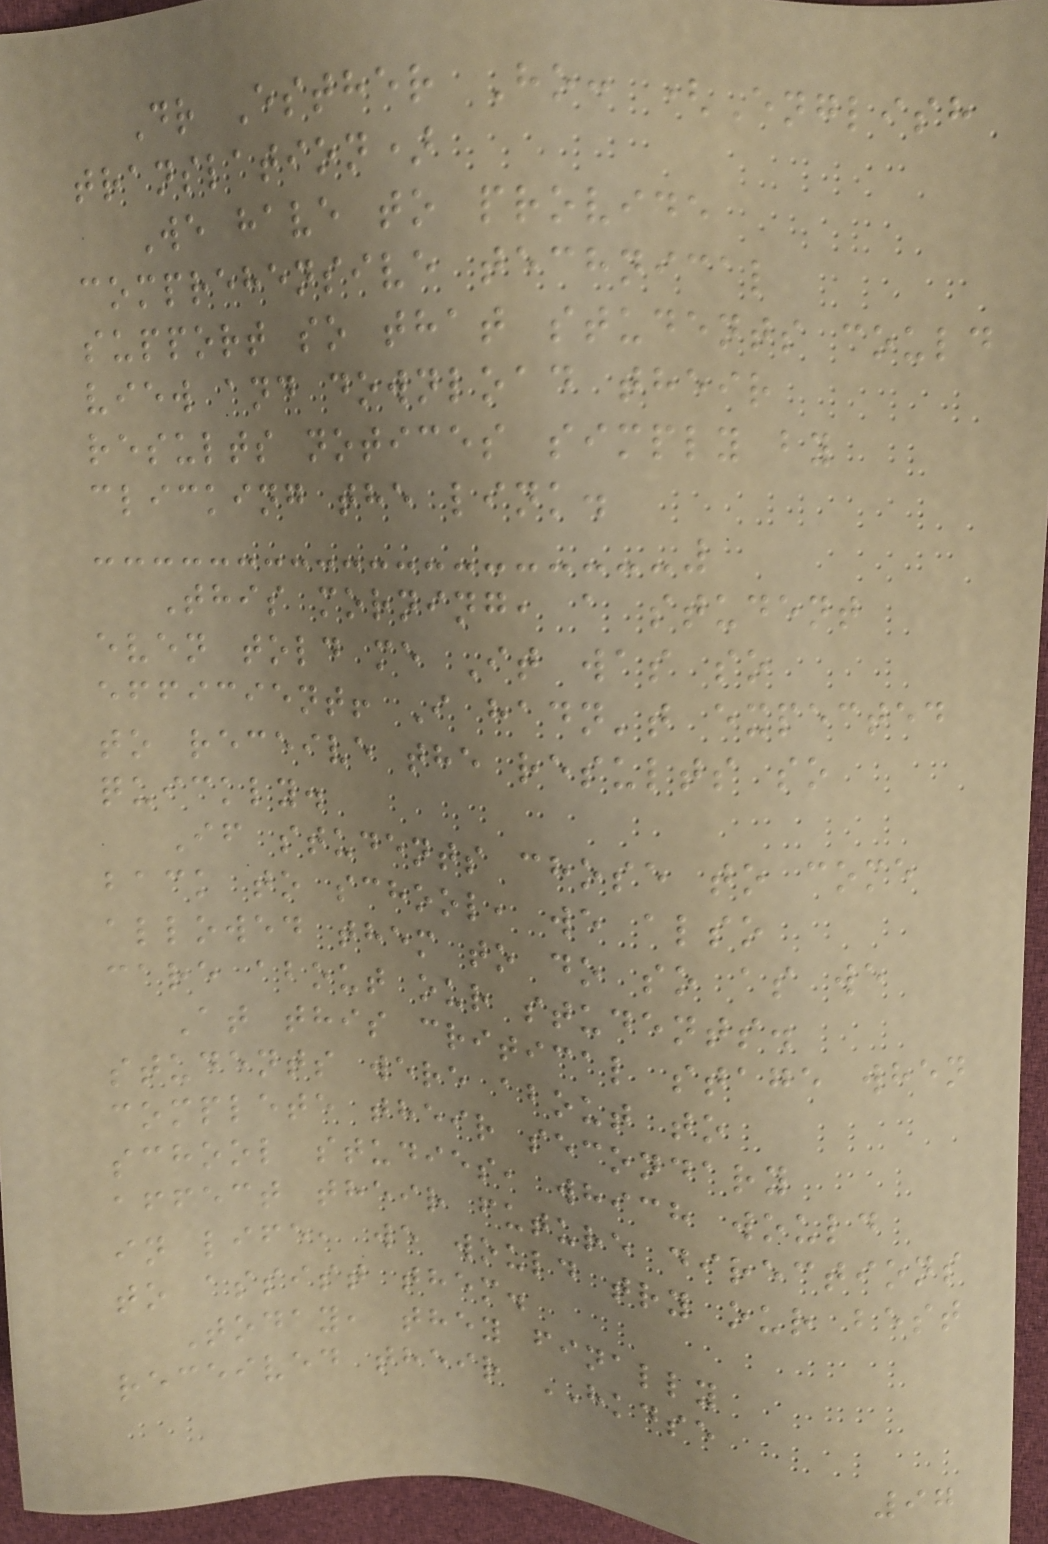Dr Esther Ho: (English
translation)
We have to provide
comprehensive technical
support so that students could
view and download their
results notices simply by
clicking the link.
This morning, a student
even told me It was so
efficient! I hadn't expected
to receive the results so
quickly.
If students chose to come
back to school, we also
allowed them to do so as we
care about our students.
At this critical stage when
students were about to
complete their secondary
school studies, which would
affect their future directions
in life, we would try our best
to assist them.
Today, they finally
received their HKDSE
97
